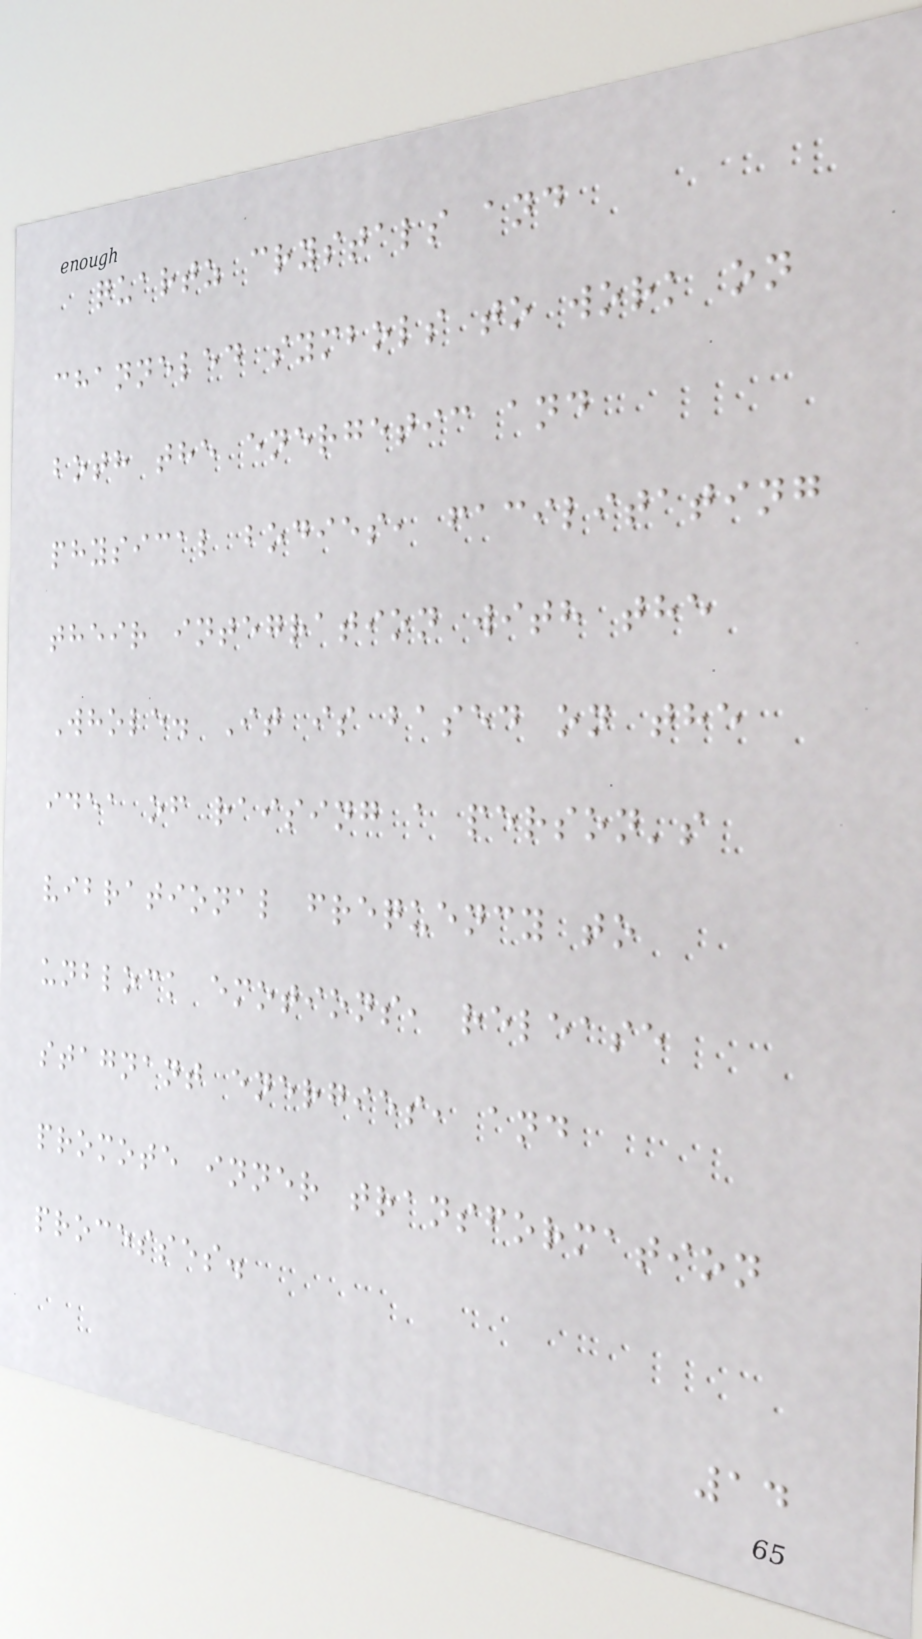quartz crystals and
channeled symbols to work on
both the energetic and
physical bodies, facilitating
their integration with the
Whole. It is based on the
idea of raising a person's
vibrational frequency to
unblock emotions, release
stagnant energies, and
promote inner transformation
processes.
14
